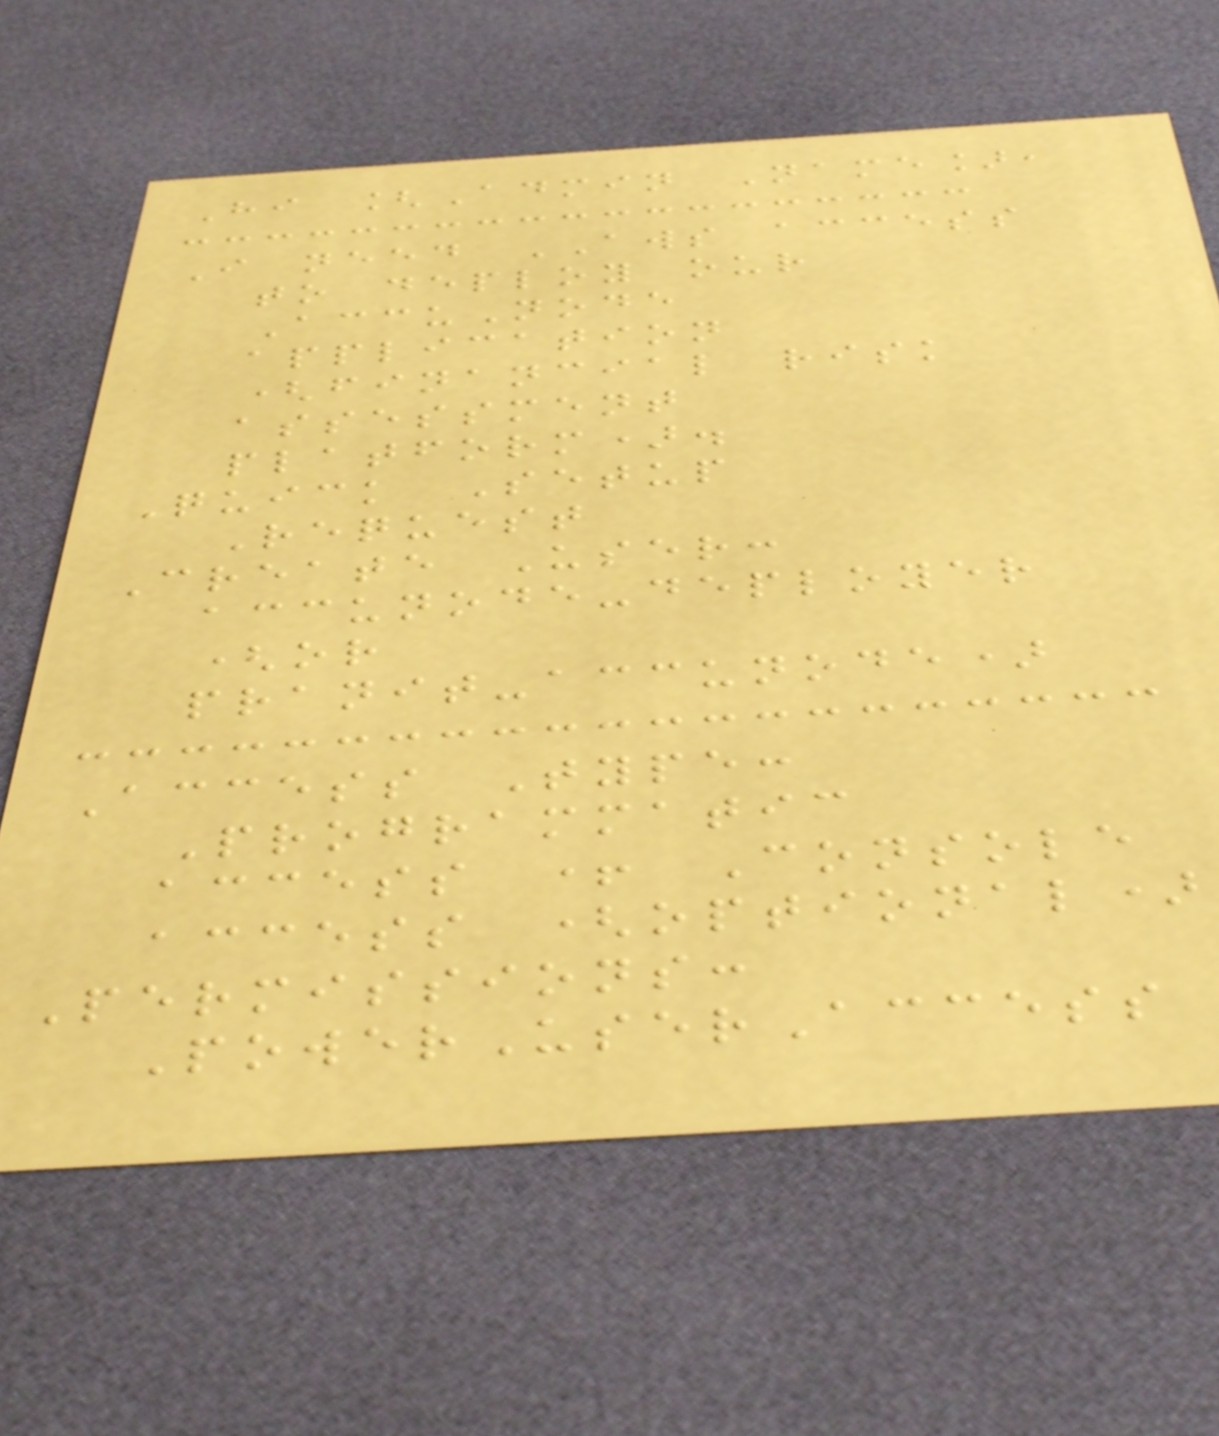Hi [Admin Name],
I need AWS access
to deploy our
AccuNode
application
(financial risk
assessment
platform).
Quick Setup
Request
Create User:
accunode-deployer
(or
pranit-accunode)
Access Type:
Programmatic
access + Console
access (optional)
Permissions:
PowerUserAccess
